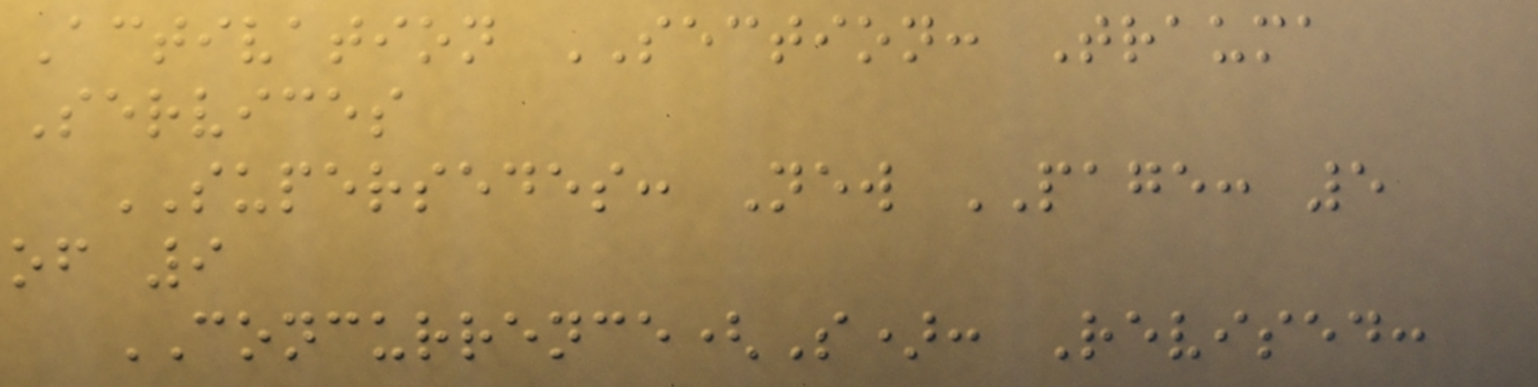Activation SECTION: Trauma
Services
SUPERSEDES: New PAGE: 5
of 9
CONCURRENCE(S): Revised:
